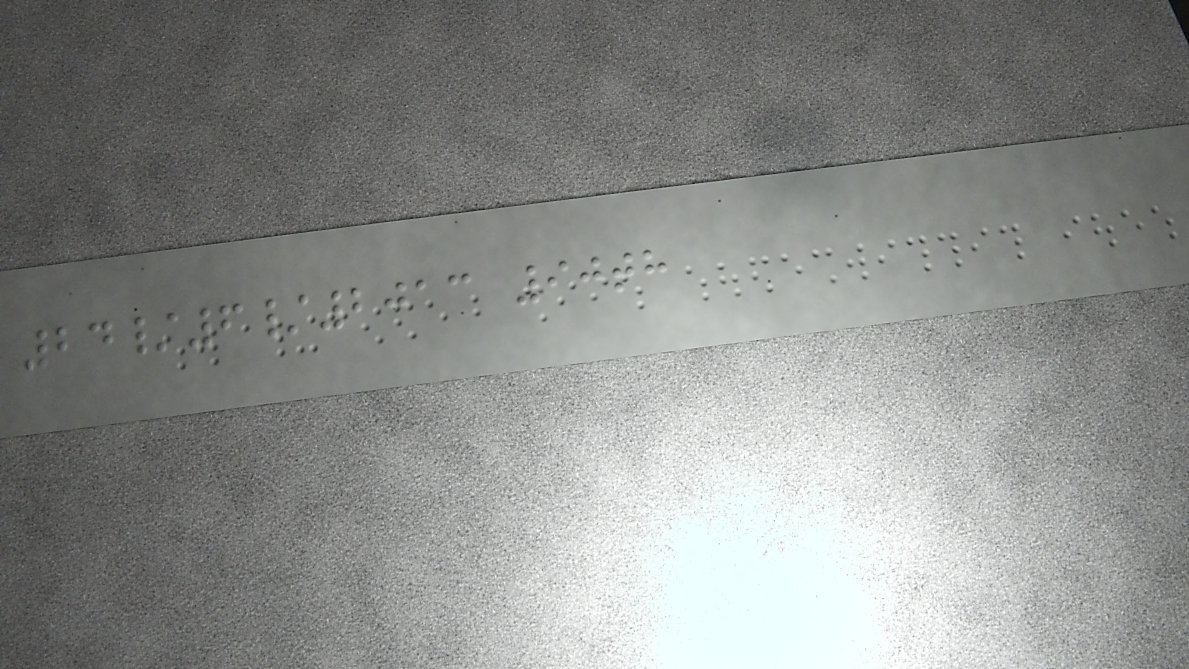24/6/2013 90th
